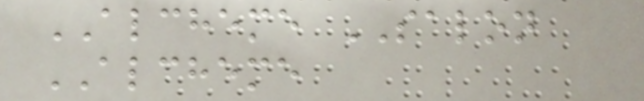ALCHEME SALON
ALCHEME
